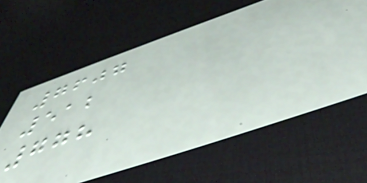7607
512
778
